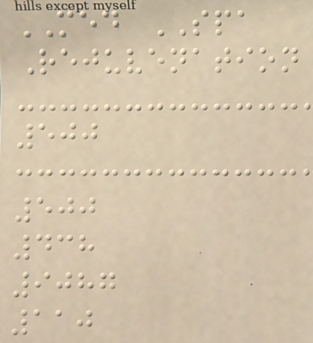MED SPA
Rejuvenation
500
500
438
9087
110
